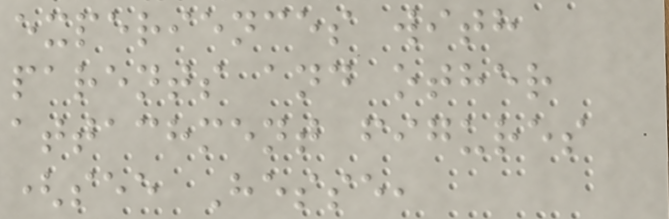experiences with
parents and other
attachment figures
(see Hesse,
